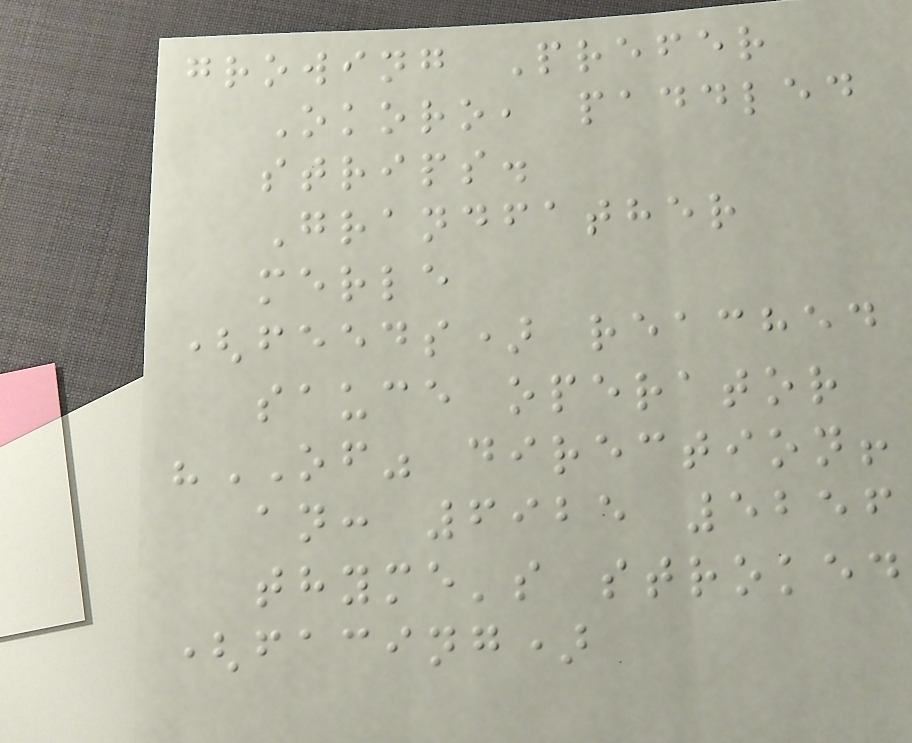growing Prefer
Okoro, paddled
strips.
Grandfather
merle
(feeds) reached
sauce operator
"OF" direction!
an: 6925 5256
thyme's stroked
(facing)
